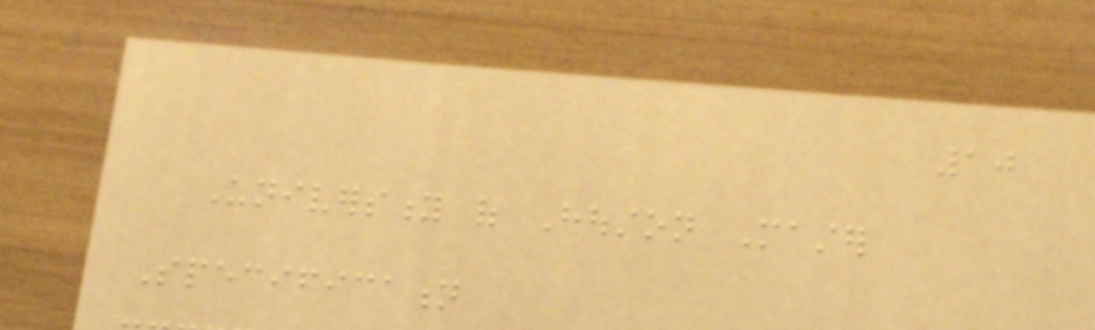10
University of Houston Master
Specification
